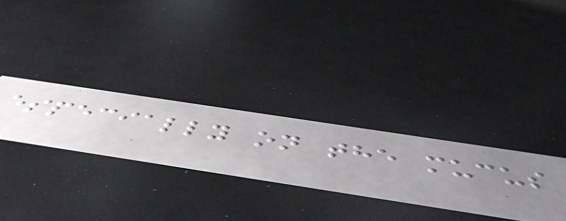especially on the mucus
